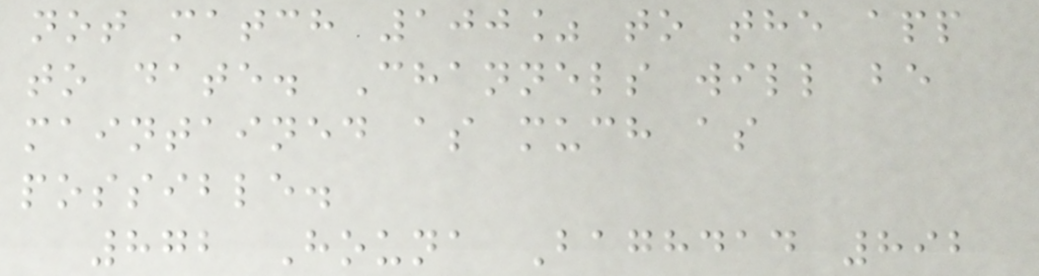not match 100% to the app
to date. Channels will be
maintained as much as
possible.
872 Houna Baghdad 892
